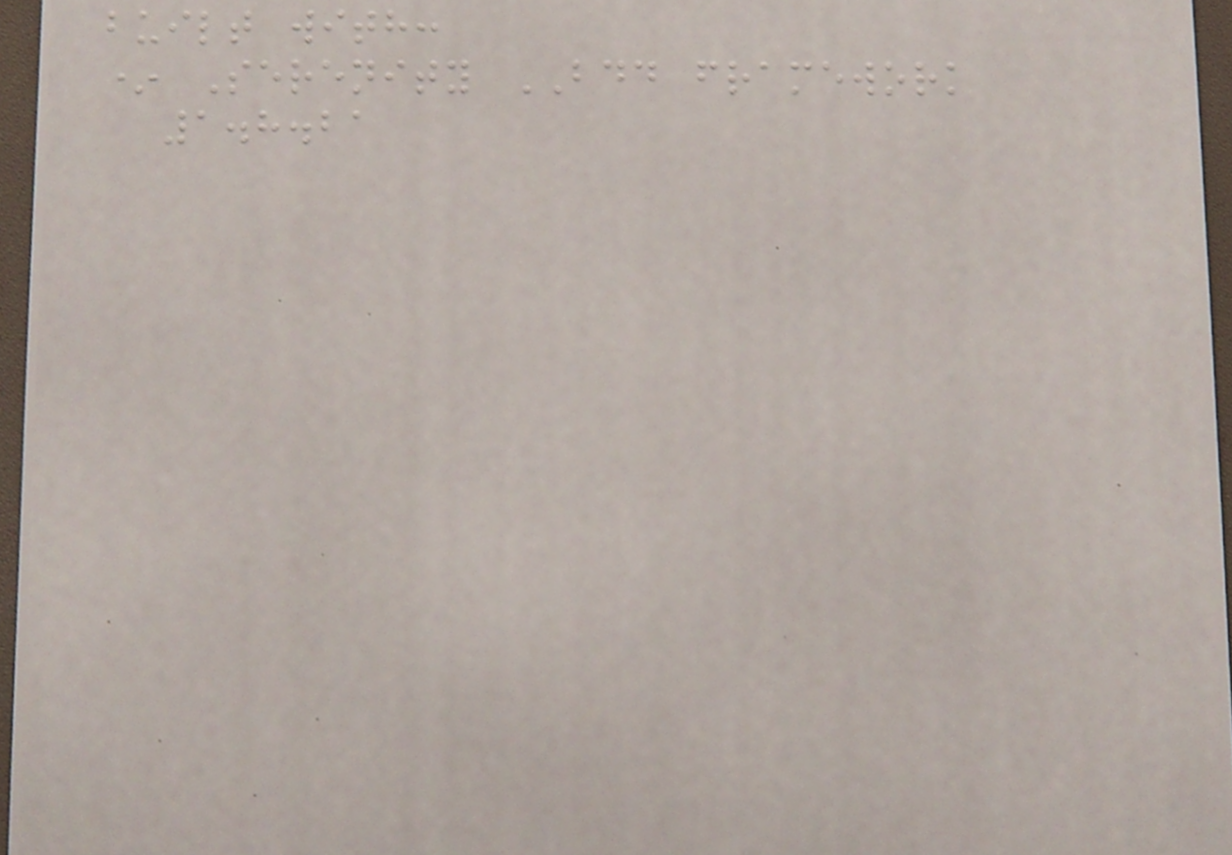built with:
* Serenity BDD framework
1.8.21
